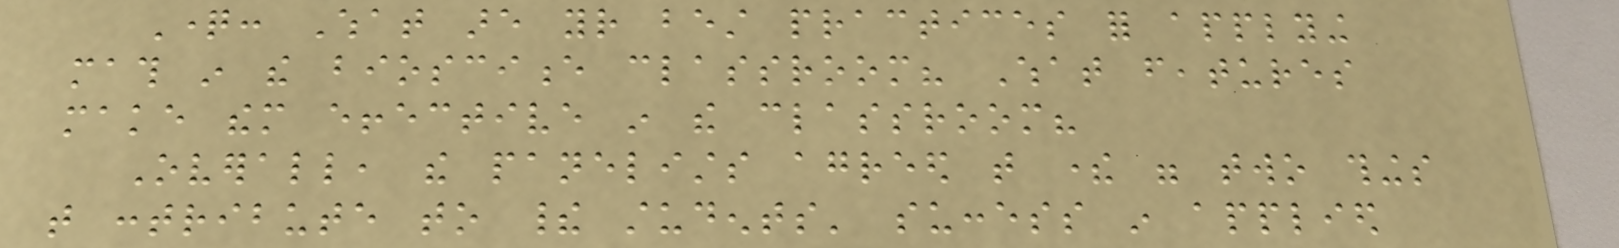Question: What are your best practices for applying
math in the bioscience classroom? What features
make them effective in the classroom?
Overall, the panelists agreed that there were two things
that contribute to their students' success in applied
